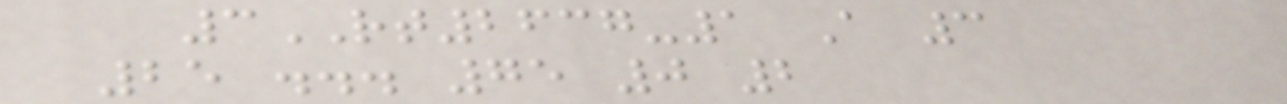3RT2637-1 A 3
25 ... 75 0 2
